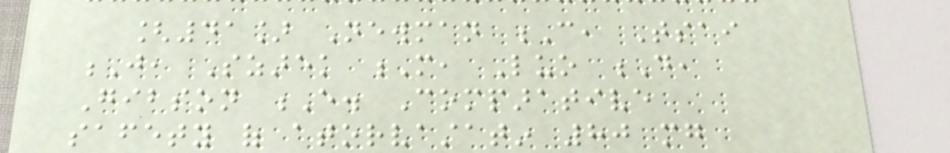[41] Newman C, Tsai
J, Szarek M, Luo D,
Gibson E. Comparative
safety of atorvastatin 80 mg
